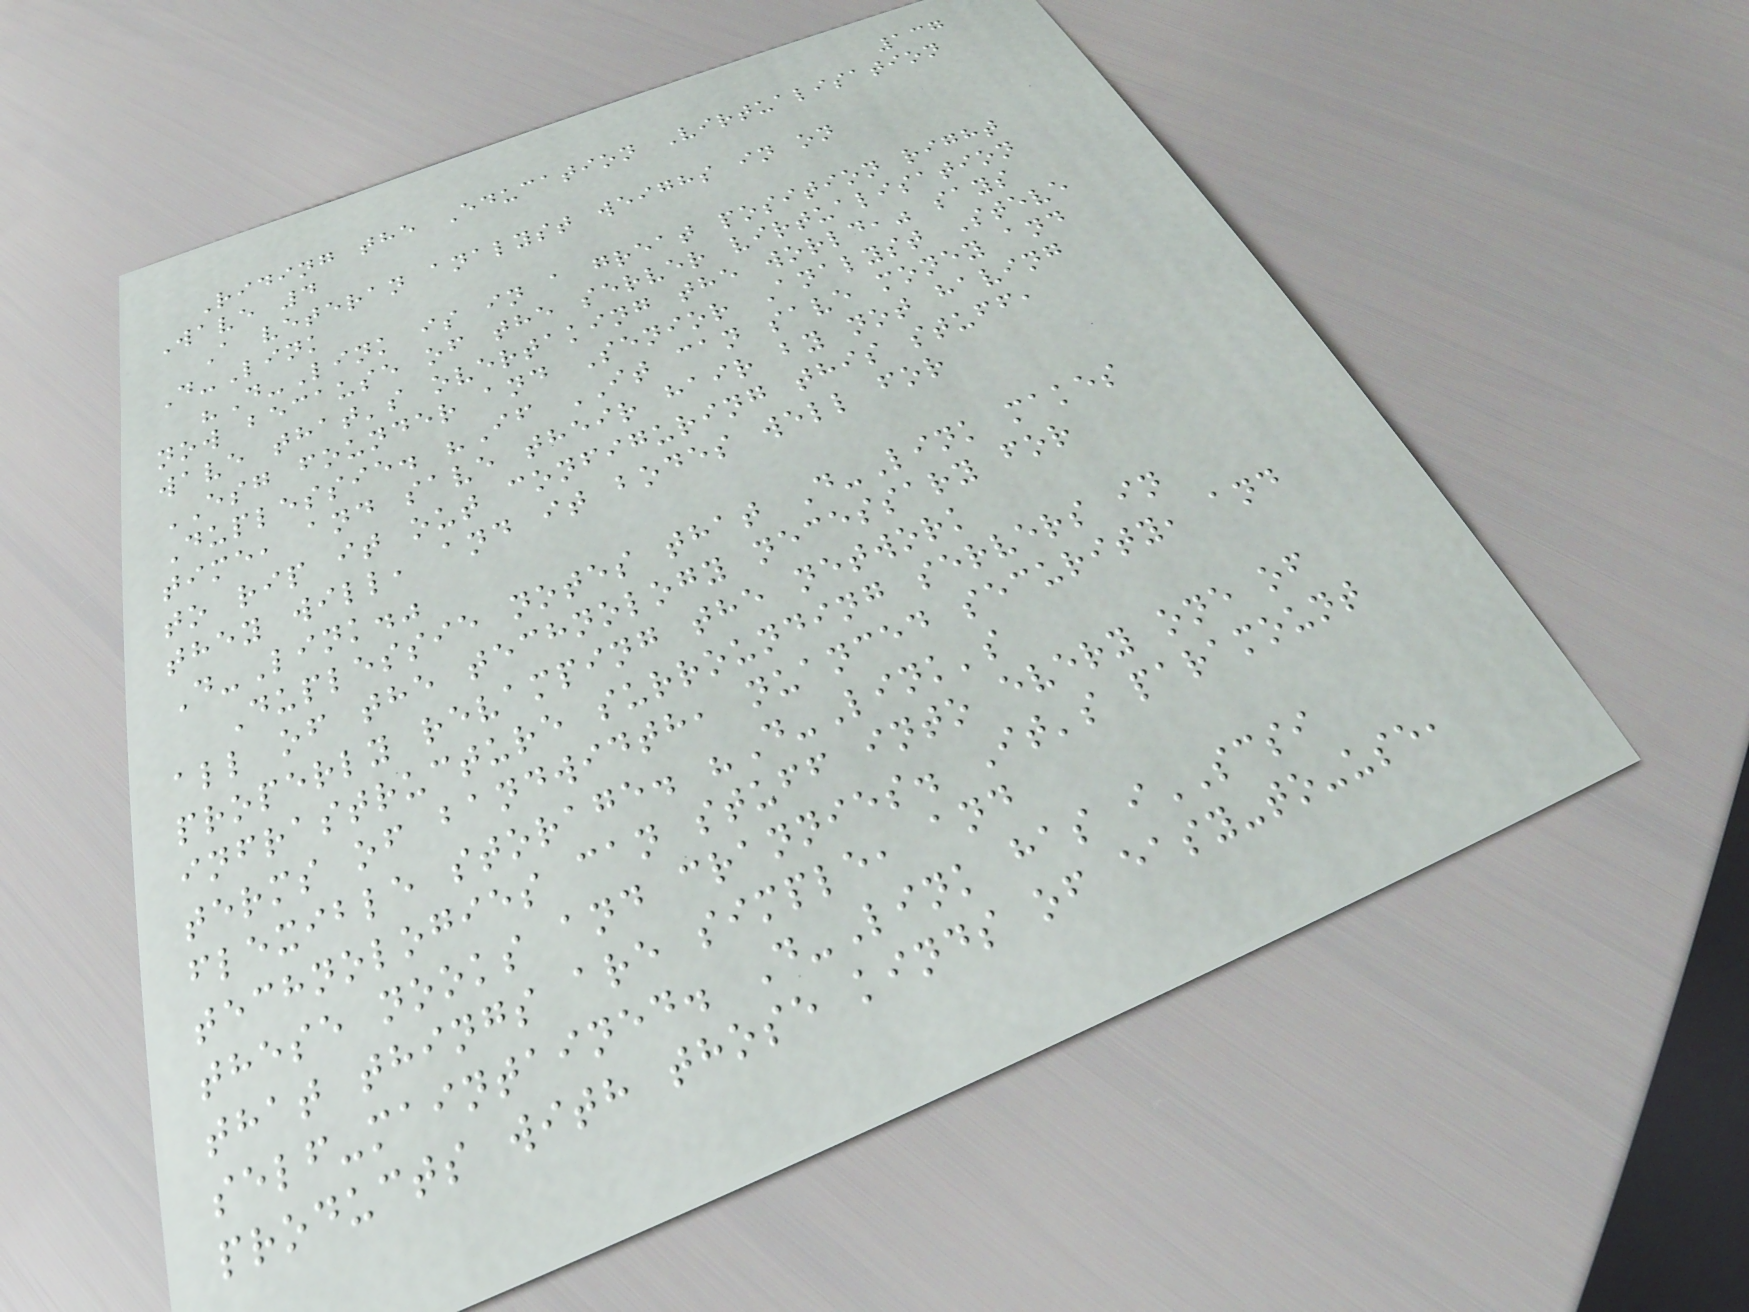137
Riding the Education Virtualisation
Wave 4
A veteran analyst weighs in on
D-Link
"D-Link is in a great position right
now because of the server virtualisation
wave that's overtaking the world," says
ESG founder and Senior Analyst Steve
Duplessie. "If IT can save money and
time, and save their hair by not having
to rip it out configuring this stuff,
they will, and it bodes well for
D-Link."
Duplessie notes that D-Link makes
all of the technology necessary for
properly revamping the network
infrastructure surrounding servers in
terms of bandwidth, nuanced security, and
flexible storage. "D-Link's
technologies can stuff into every one of
these nooks and crannies. It's paramount
that things are simple, and
self-maintained. D-Link has iSCSI
products with those kinds of easy-to-use,
